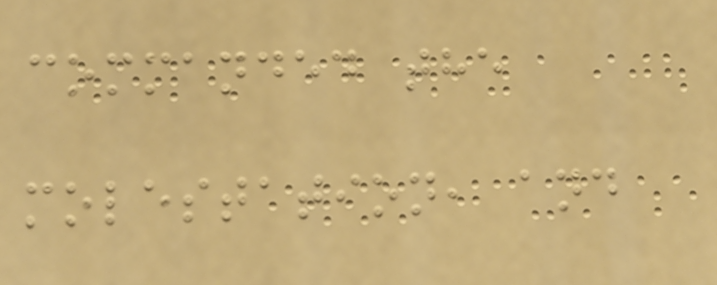commanded the
molestation, and
